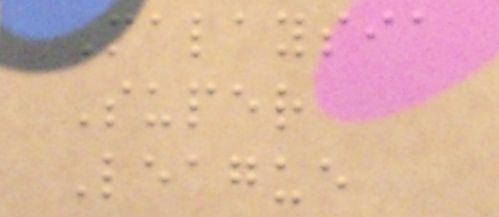Malaysia
Super
League
